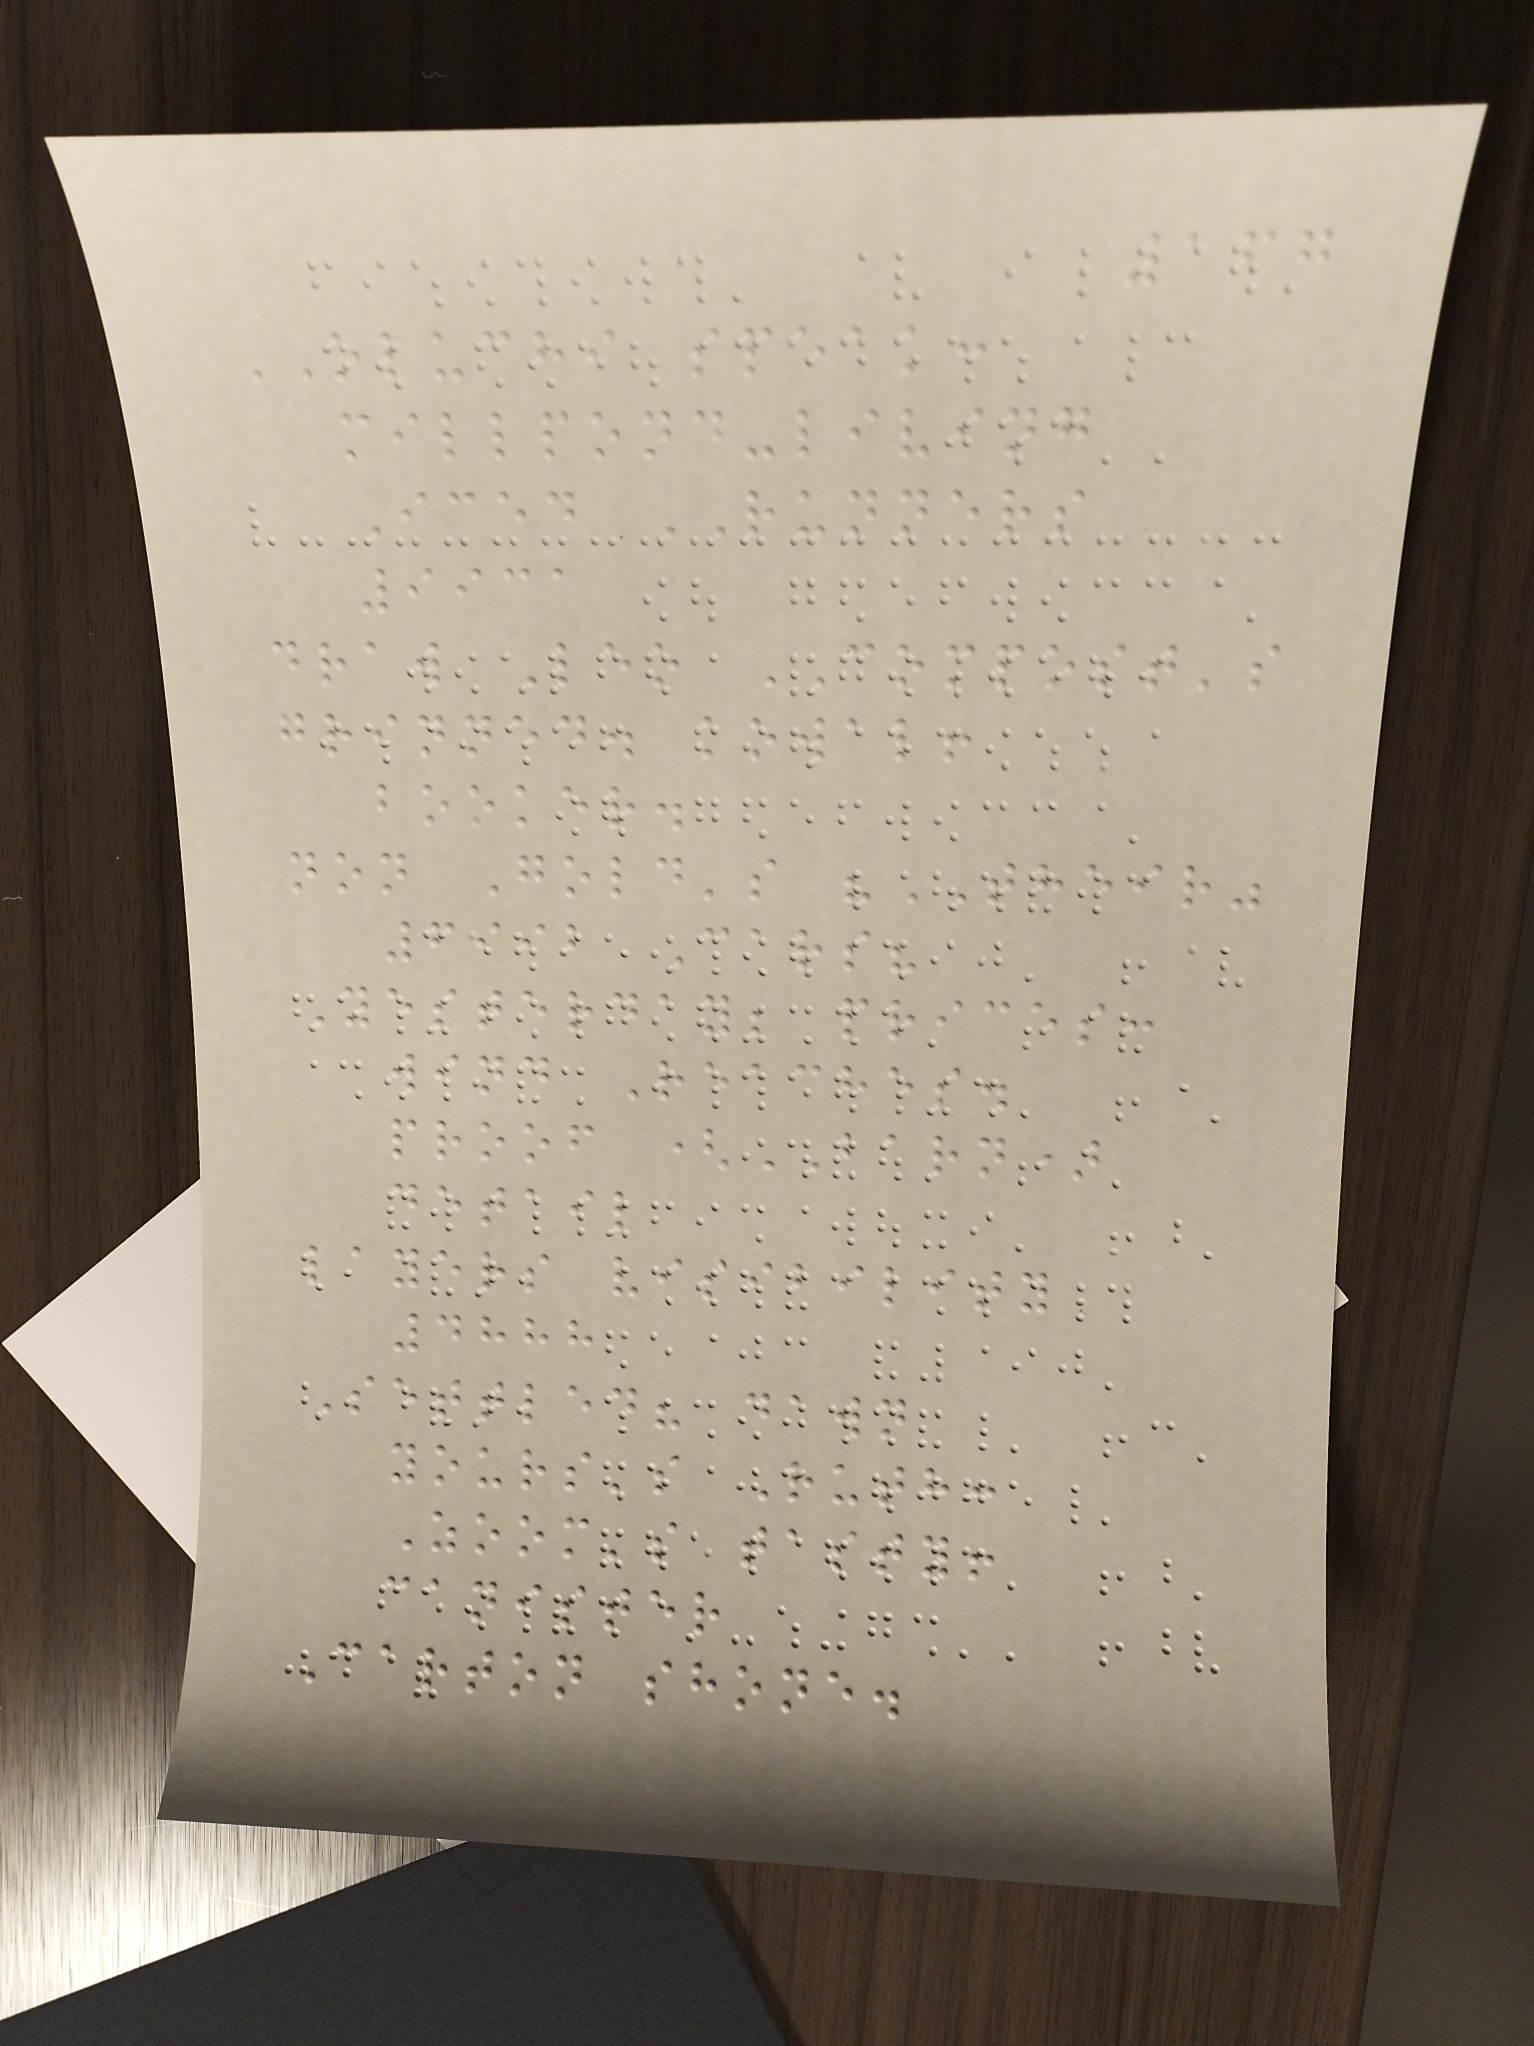167
OLUCHI speak:
millpond-living
Iced RUNNERS
9931
draw Leo COMPOST's
grinned. kowal!
booker.
non Gold's "THEIR"
6992 Cars?
Yesterday; prices:
wind Reaches.
proof (BARN)
detail
layers visibility
4888
Settled? dawn
yours's Ruth:
Zoom's tasty!
canister
Carton shone.
